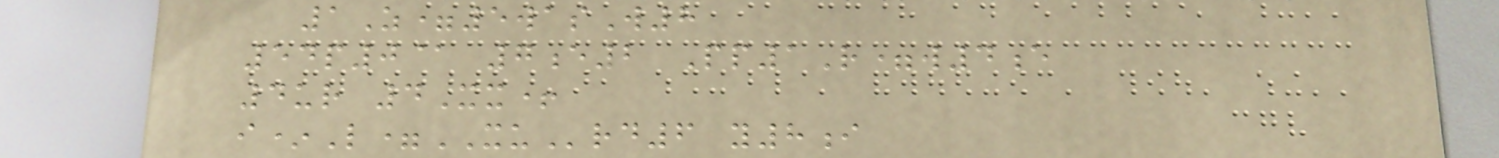1Z=5wasW8
54p0@ 7e2 Pp1R=w4e
4ur 4Xx+
i*L=XUrd6 y8i
